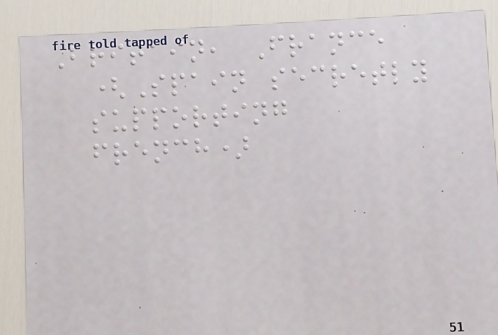Britain, France
(Spain secretly
supporting
french)
